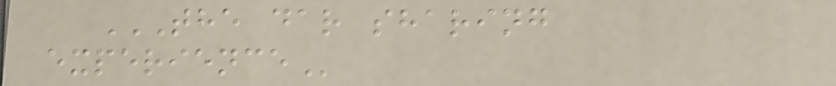THE DAR SHARING
EXPERIENCE
